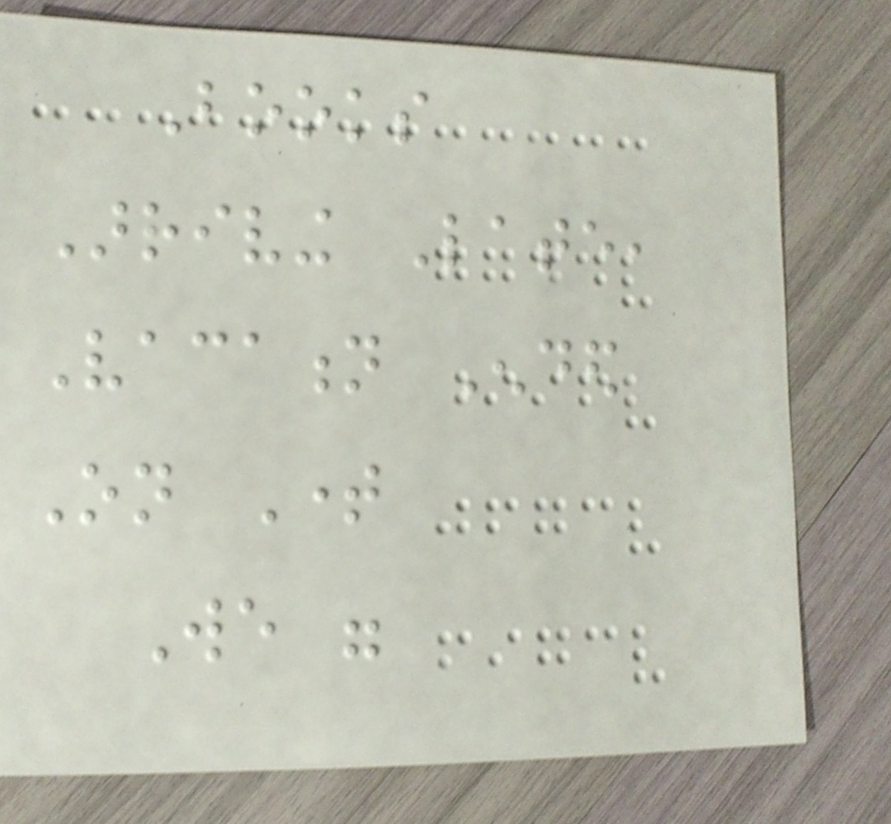Books
Arriving Late,
Vacation Ended
On Time
We were
